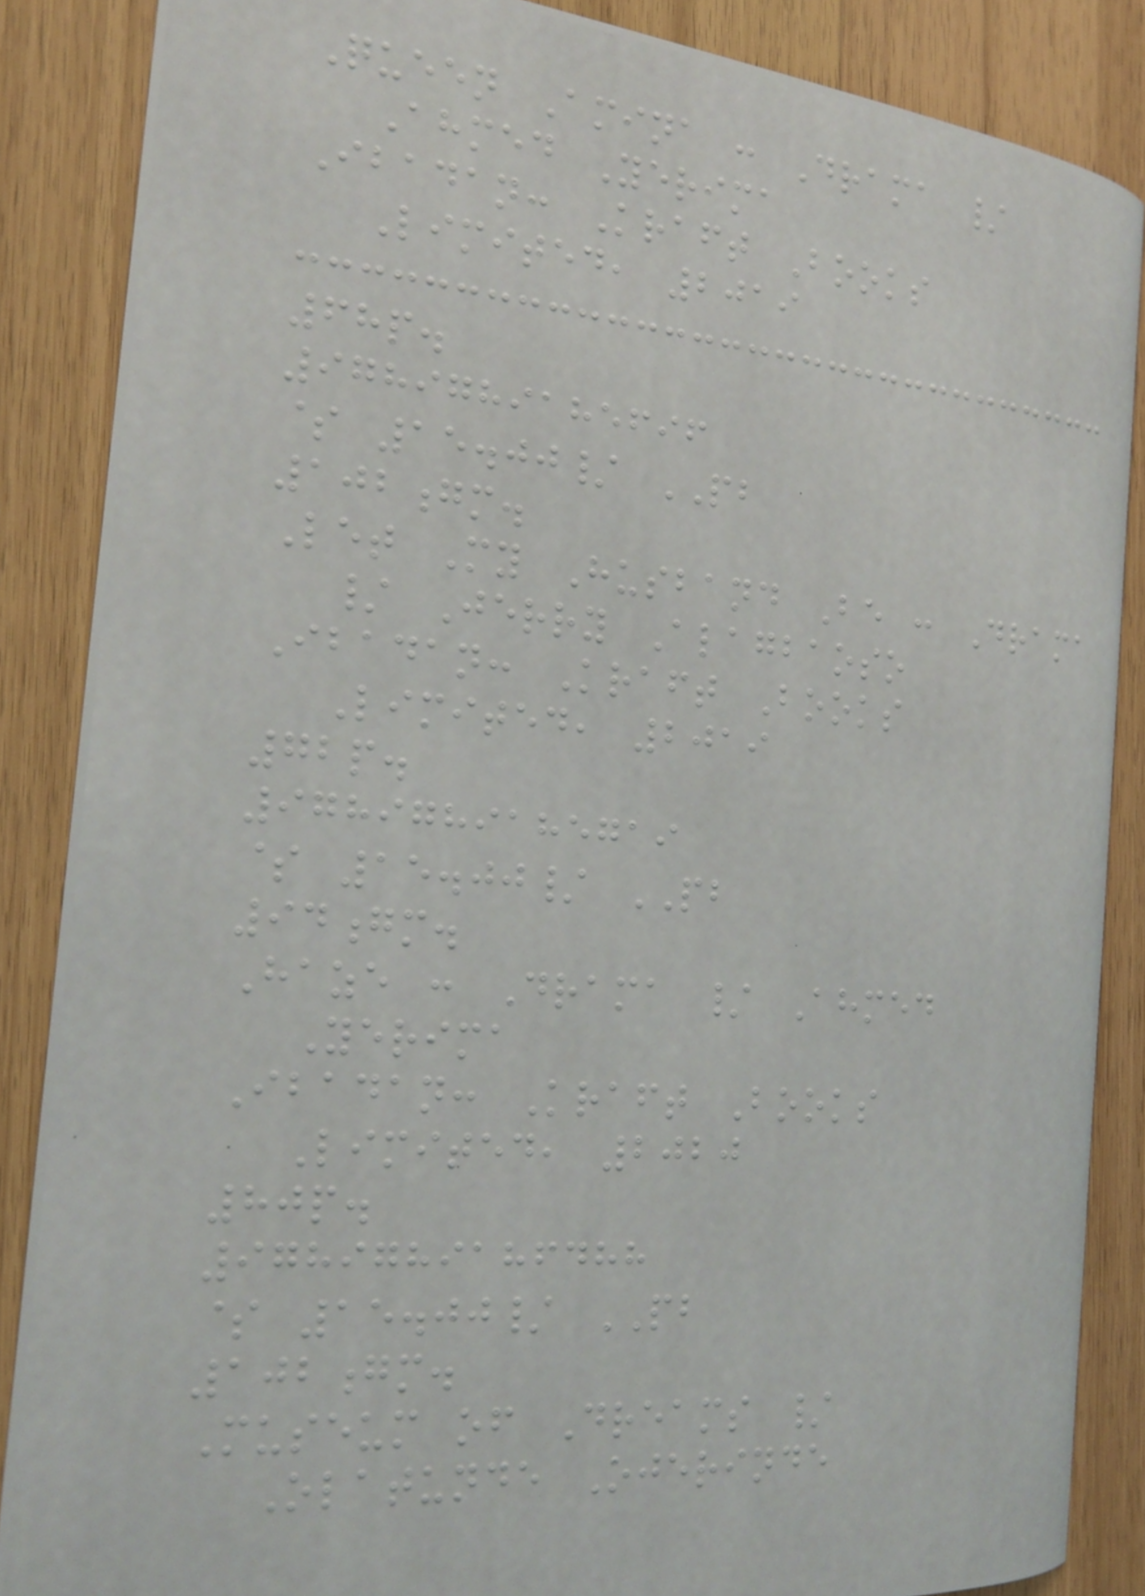Queen Amina : Drama /
Ahmed Yerima
Ibadan: Kraft Books
Limited, 2019
68p.
9789789185696
$ 15.00/ PB
102gm.
Let My Husband Be : Drama
/ Jerry Alagbaoso
Ibadan: Kraft Books
Limited, 2019
72p.
9789789185719
$ 15.00/ PB
94gm.
Haze : Drama / Ahmed
Yerima
Ibadan: Kraft Books
Limited, 2020
80p.
9789789186488
$ 15.00/ PB
102gm.
Museum of Dreams /
Olatunde Ojerinde
